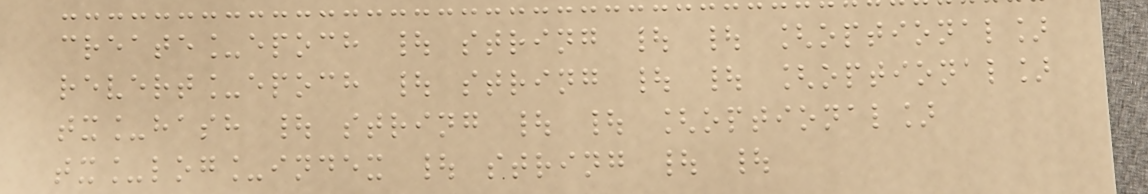create_epoch | string | | [optional]
revert_epoch | string | | [optional]
tx_hash | string | | [optional]
tx_log_index | string | |
